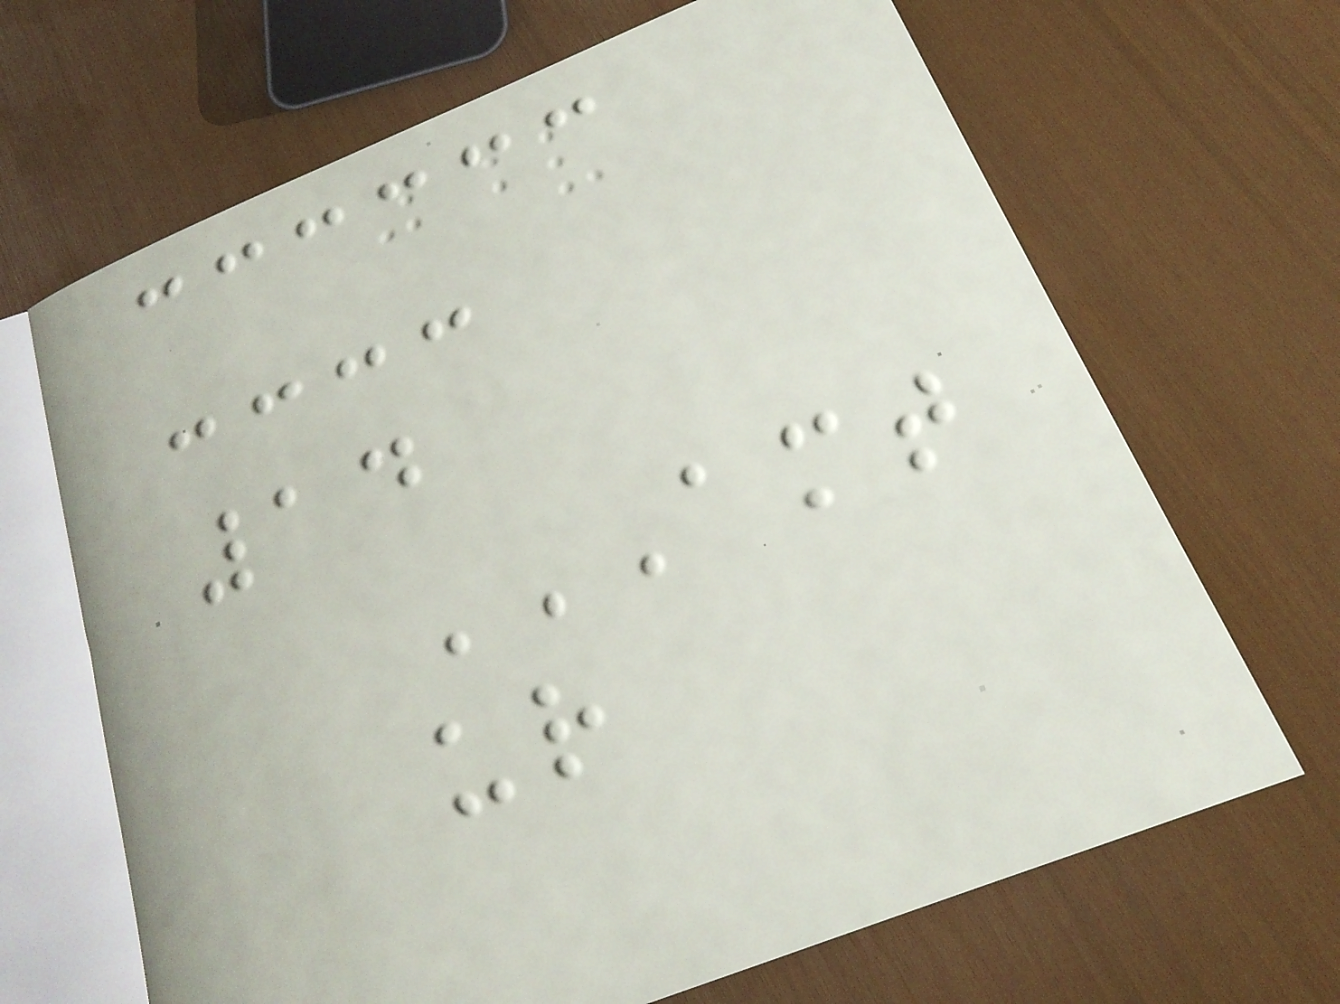14
AMT
UR
